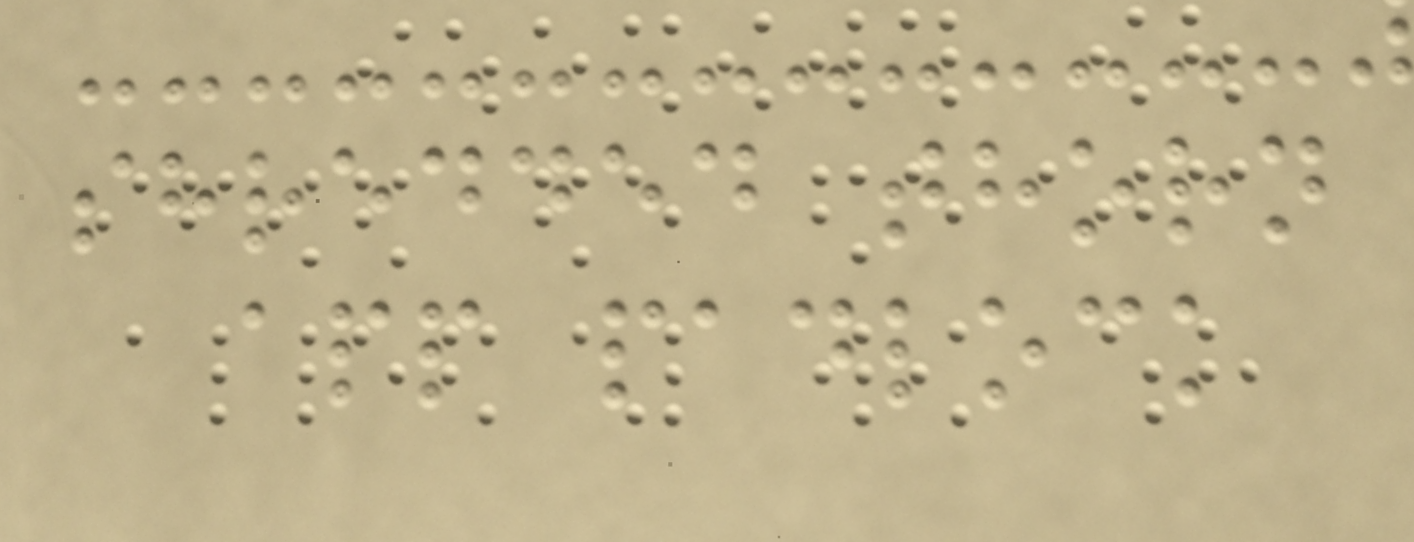shredded thorn
app padlock
